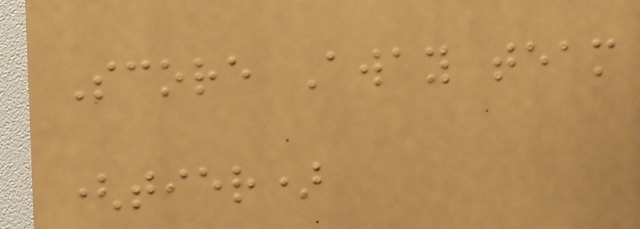Score Away team
(tier)
